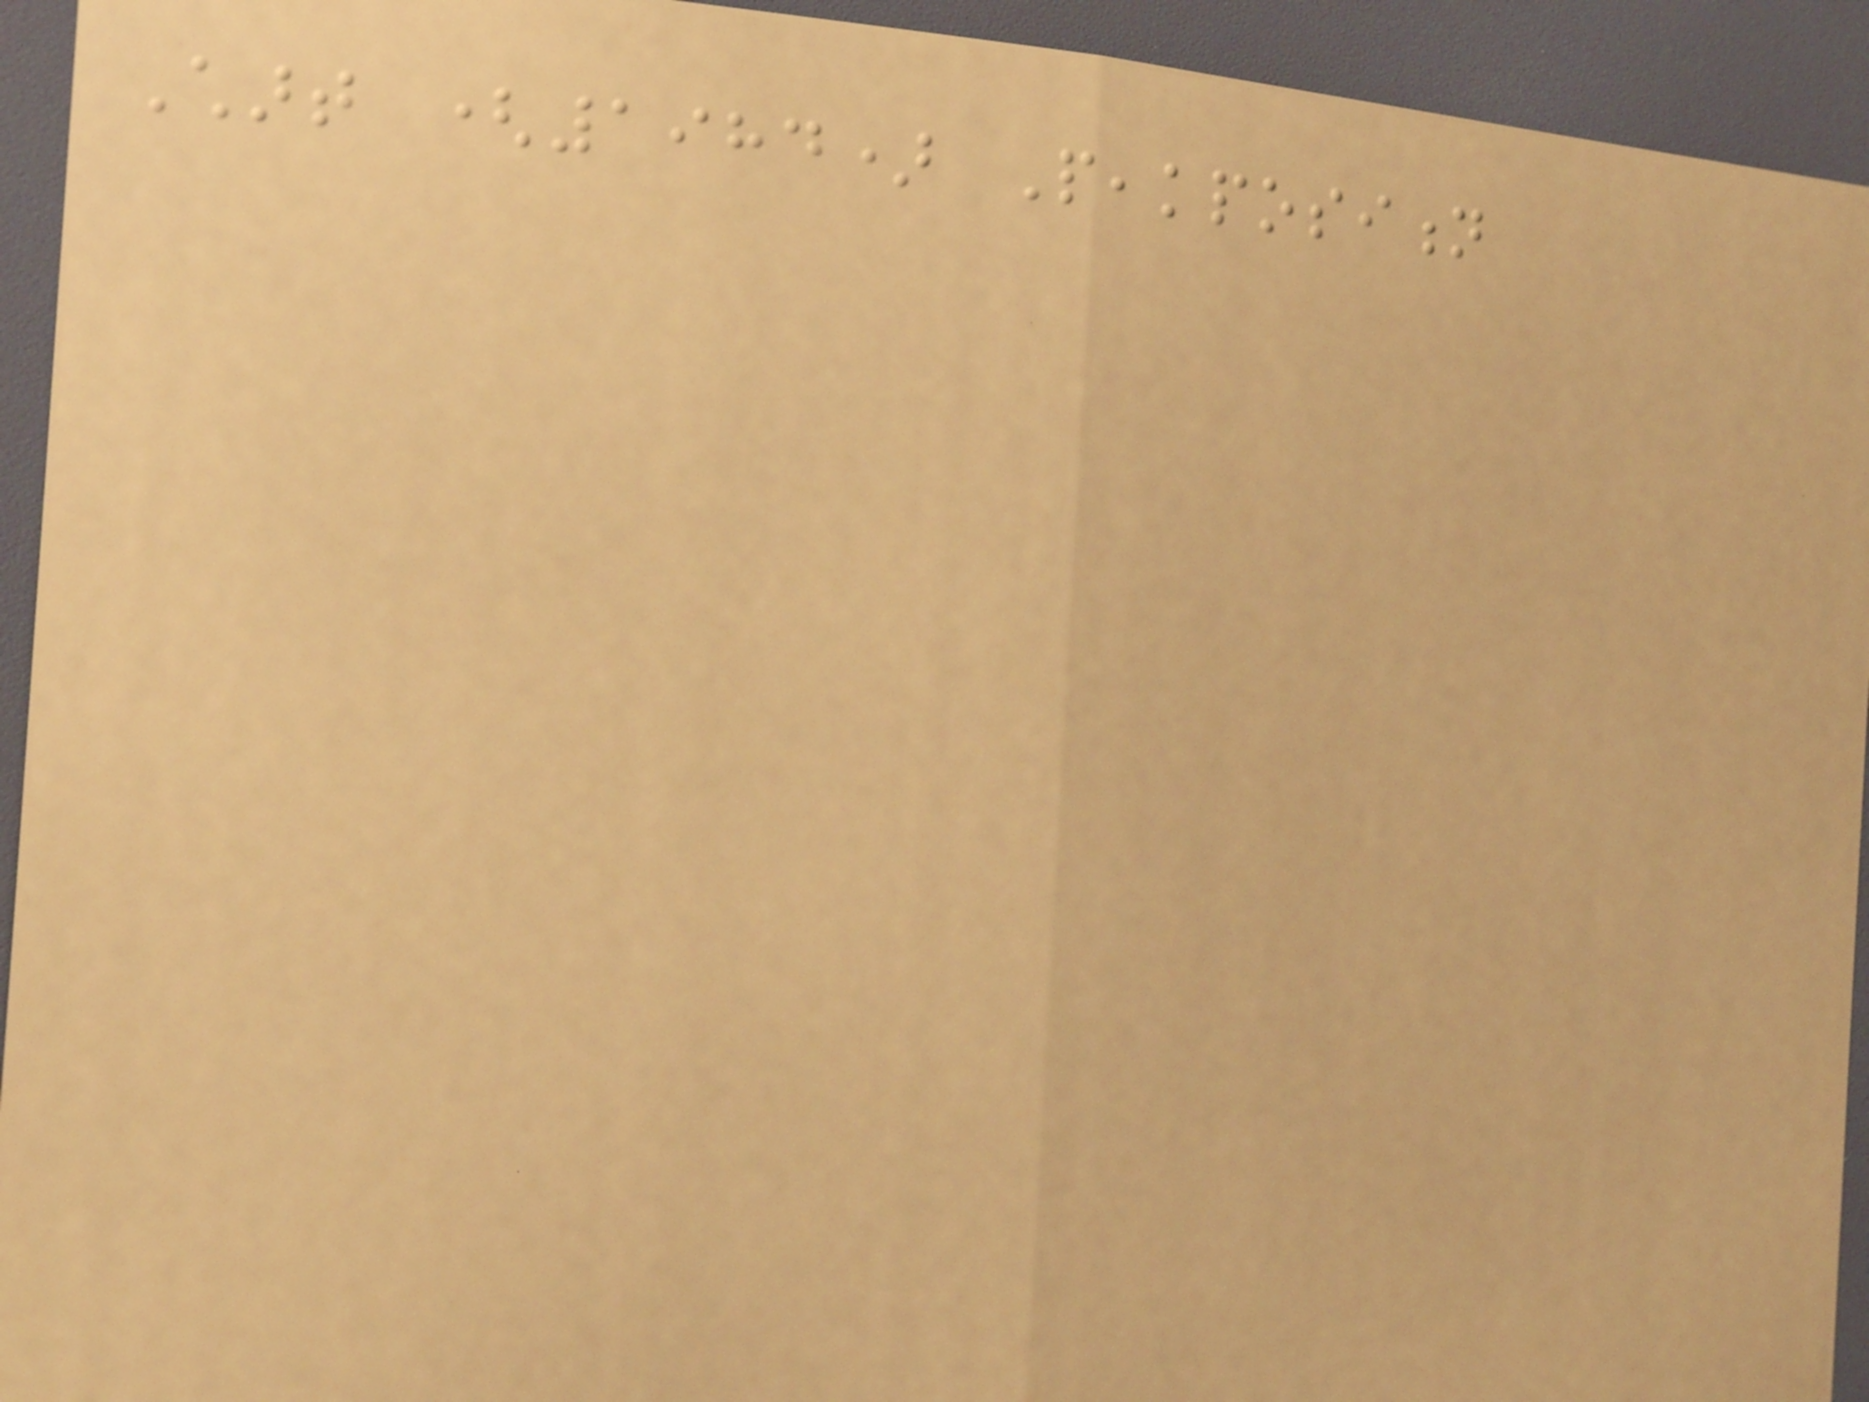Chart (1984) Peakposition
